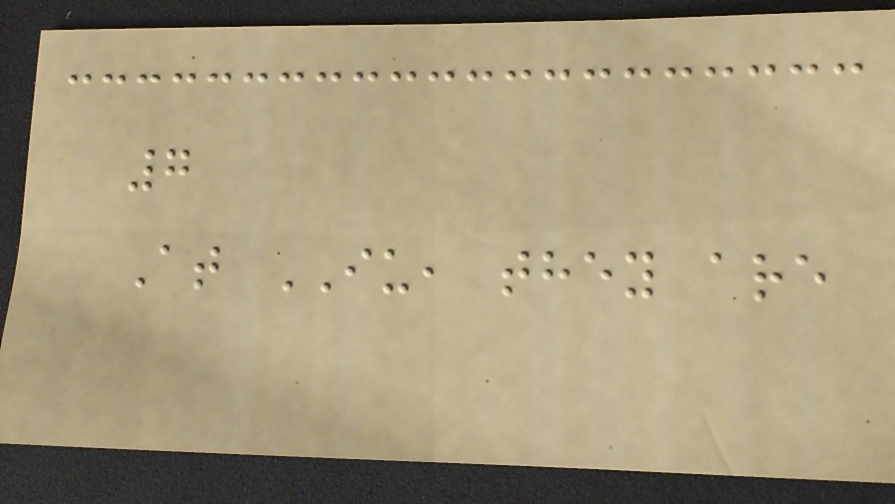7
At IU, they are
